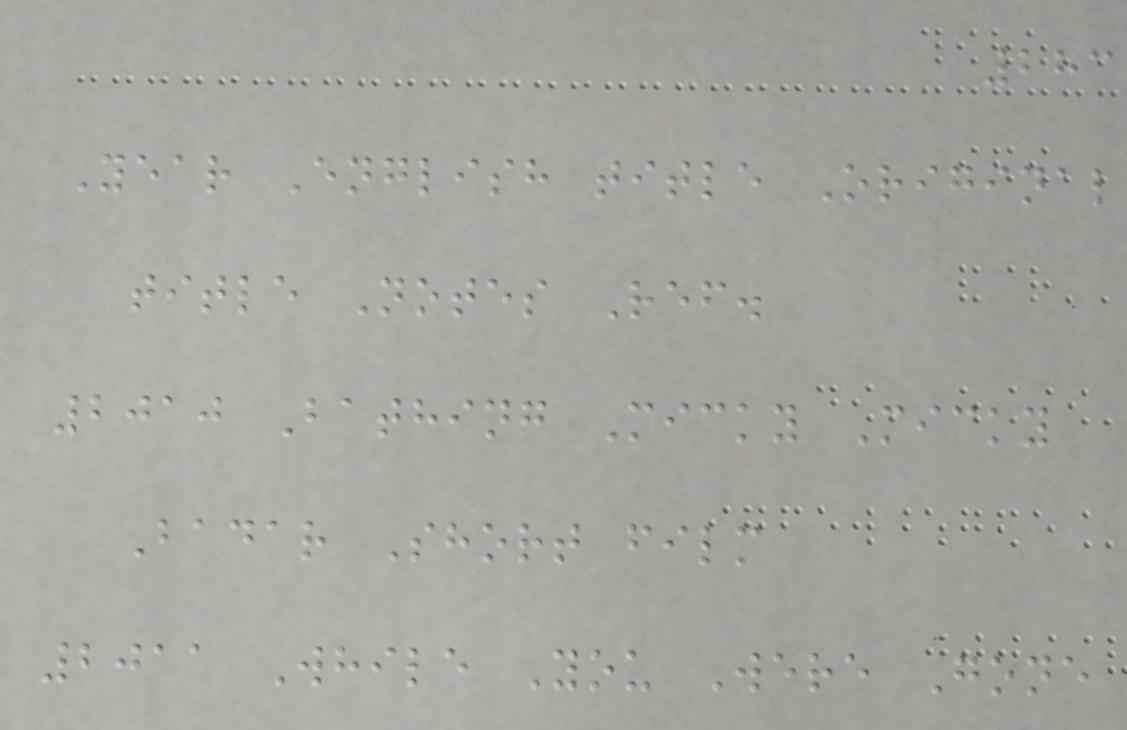283
Year English title Original
title Notes Ref.
2010 Bathing Micky Micky
Badar Short film
2011 While You Were Gone
